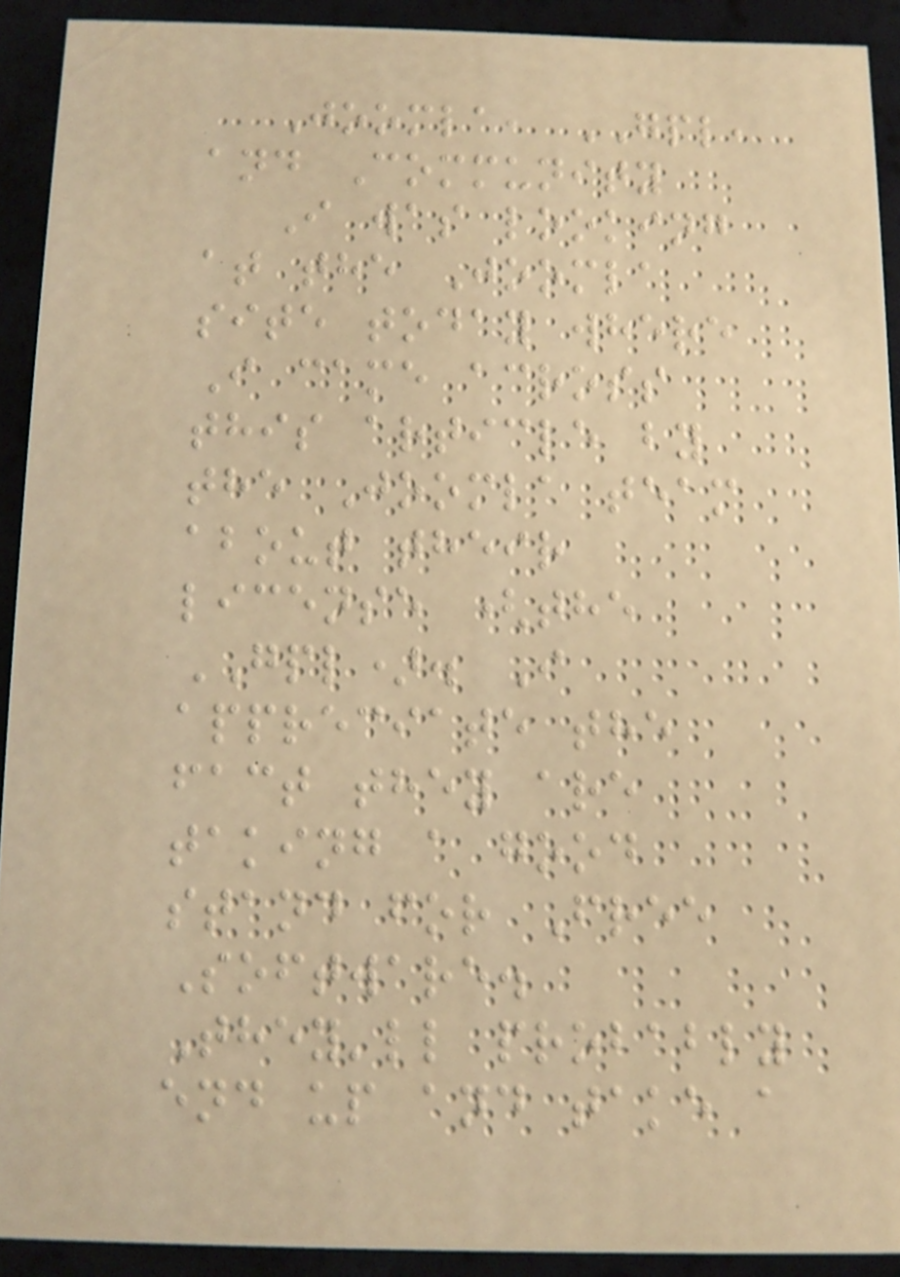Joomla, GPL,
and Community
I was looking
at the Joomla
site today where
I came across
this article by
the Joomla team
about their
license (the
GPL). I
appreciate the
fact they are
taking a good
stand for Free
Software.
They'll probably
end up and take a
